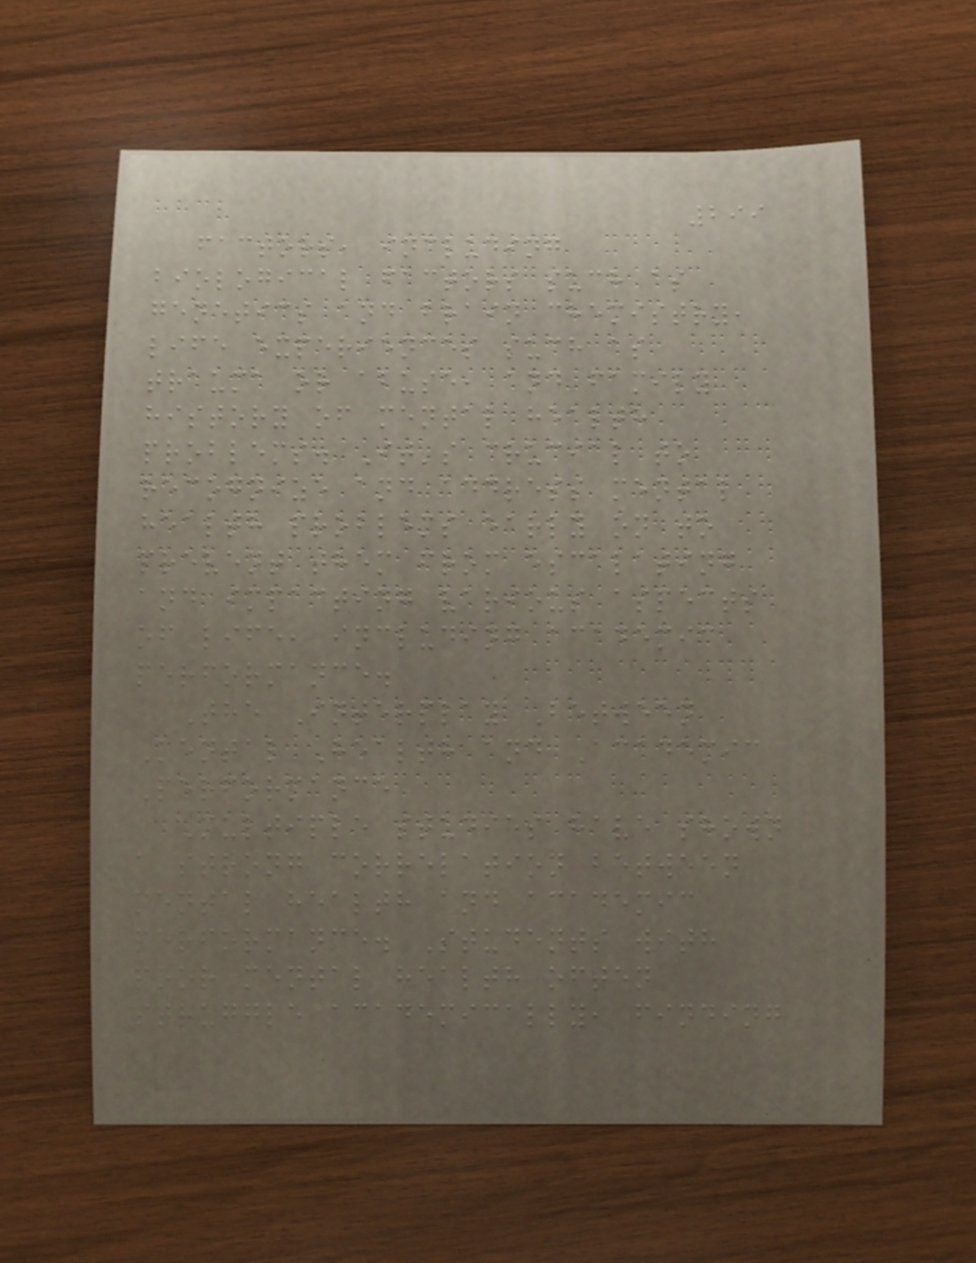299
factors, including
biological factors such as
genetics and brain chemistry,
life experiences such as
trauma or abuse, and family
history of mental health
problems. It's crucial to
recognize and address mental
health problems early on to
prevent them from escalating
and impacting various aspects
of life, including academic
performance.
The Interplay Between
Mental Health and Academic
Performance
Multiple studies have shown
a strong correlation between
mental health and academic
performance. Students with
poor mental health often
struggle academically, finding
